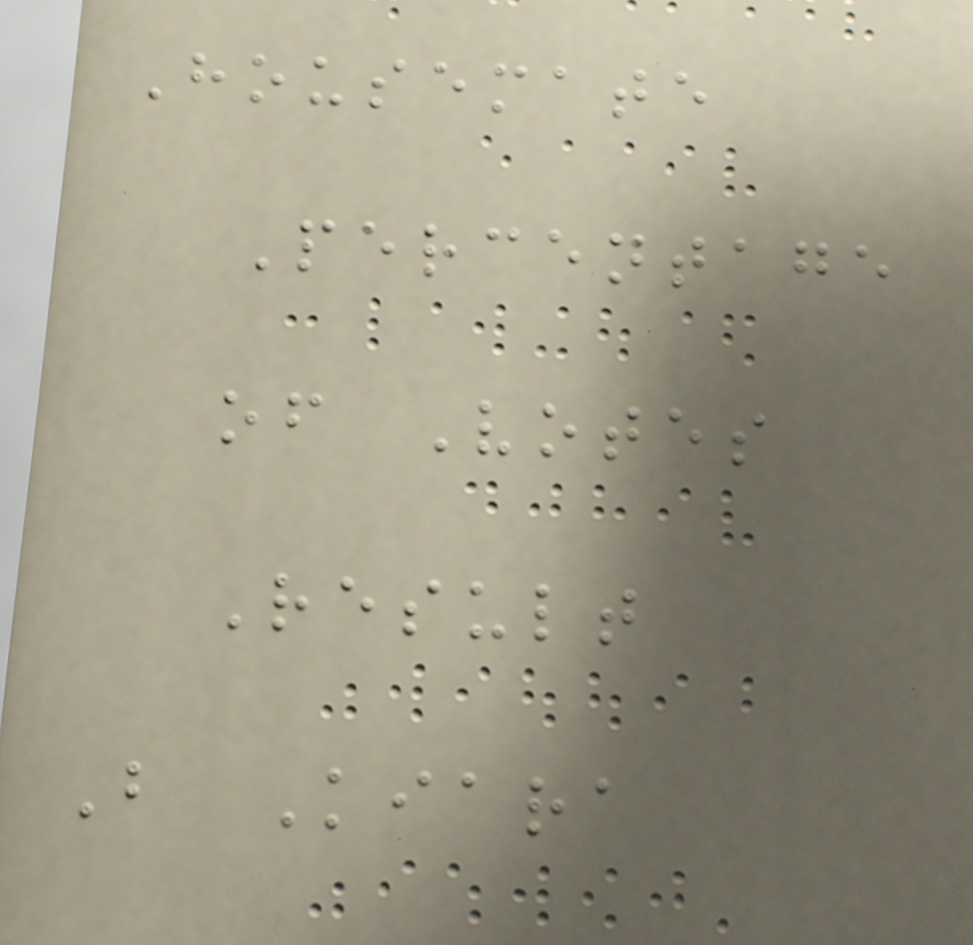Housemate
Percentage
of Votes
Result
B Kiara
